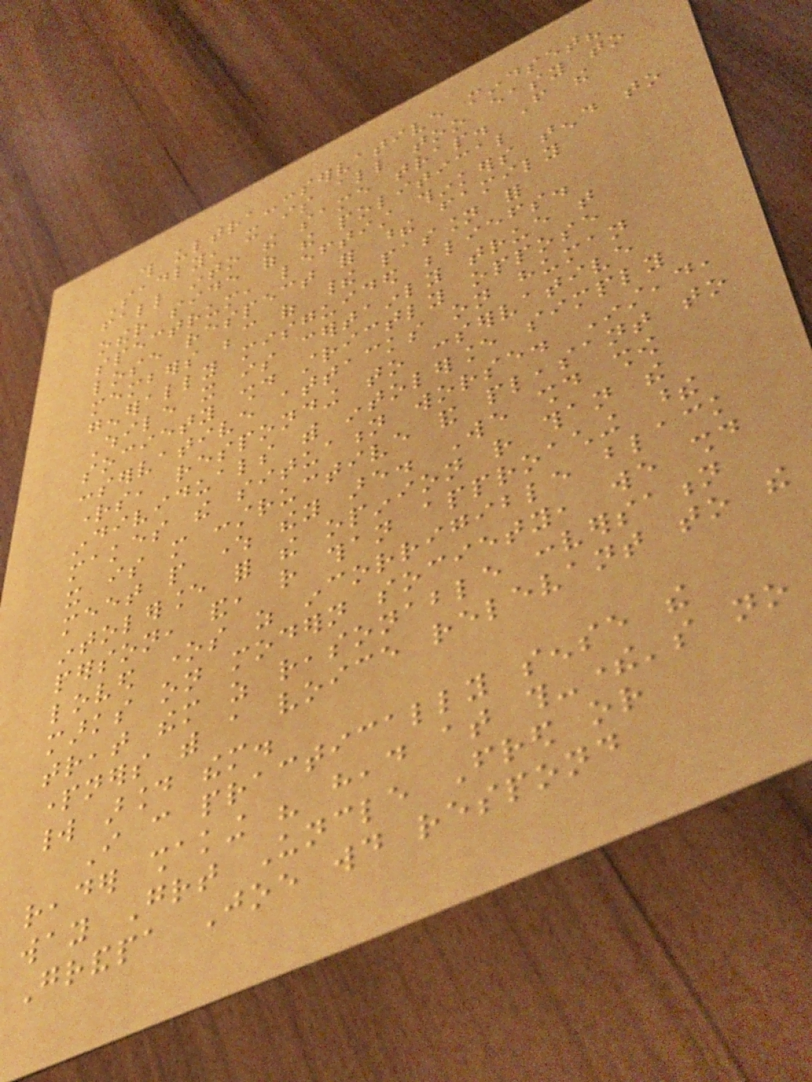this ultra-conservative mindset?
Sadly, it is all too easy to
fall into the same trap. From the
other side of the political
spectrum, leftist thinkers tend to
lose respect for these family
members because of their passion for
generally misguided beliefs.
While it is certainly true that
society should strictly oppose
conservative attacks on human
rights, responding to conservative
individuals with intolerance simply
makes the situation worse. Instead,
it is more constructive and pleasant to
meet people where they are. We should show
intolerance for the opinion rather than the
person, and, rather than approaching these
loved ones as incorrigible black
marks on modern society, we should
treat them as reasonable conversation
partners with a voice relevant to the
world around them.
I can practically sense the
reader shaking his head at this-there's no
way Great Uncle Fred or
Grandpa Joe would respond
